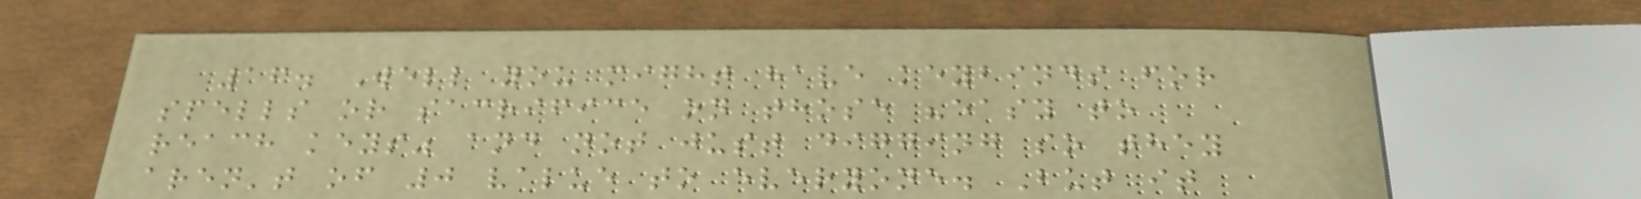16. Well you might have keybinds for
spells or sacrifice on those "easy to
reach keys" and not just digging so they
aren't of 0 value to everyone. But it
